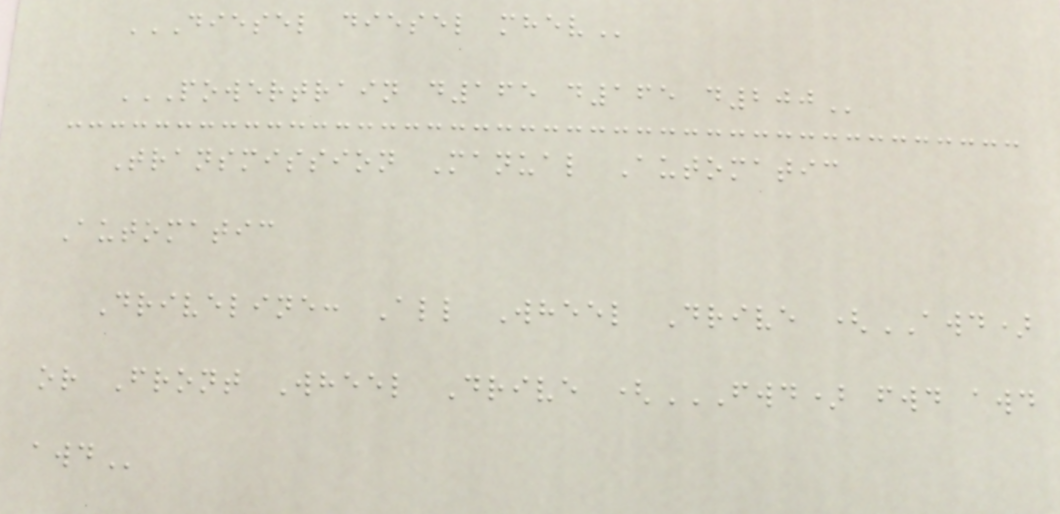DIESEL DIESEL MHEV
POWERTRAIN D165 D165 D200
Transmission Manual Automatic
Automatic
Driveline: All Wheel Drive (AWD)
or Front Wheel Drive (FWD) FWD AWD
AWD
